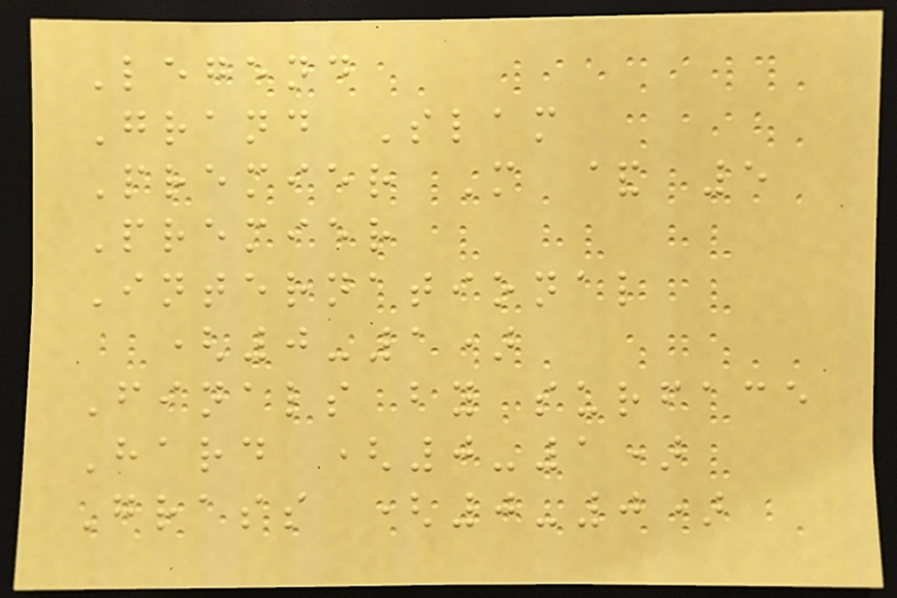Legend
Grand Slam
Premier M & 5
Premier
International
(0-1)
Finals by surface
Hard (0-1)
Grass (0-0)
